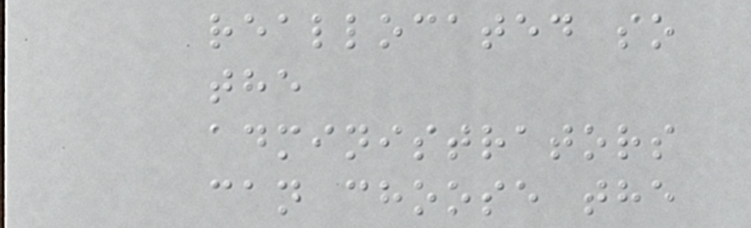reallocated so
the
administrators
can choose the
